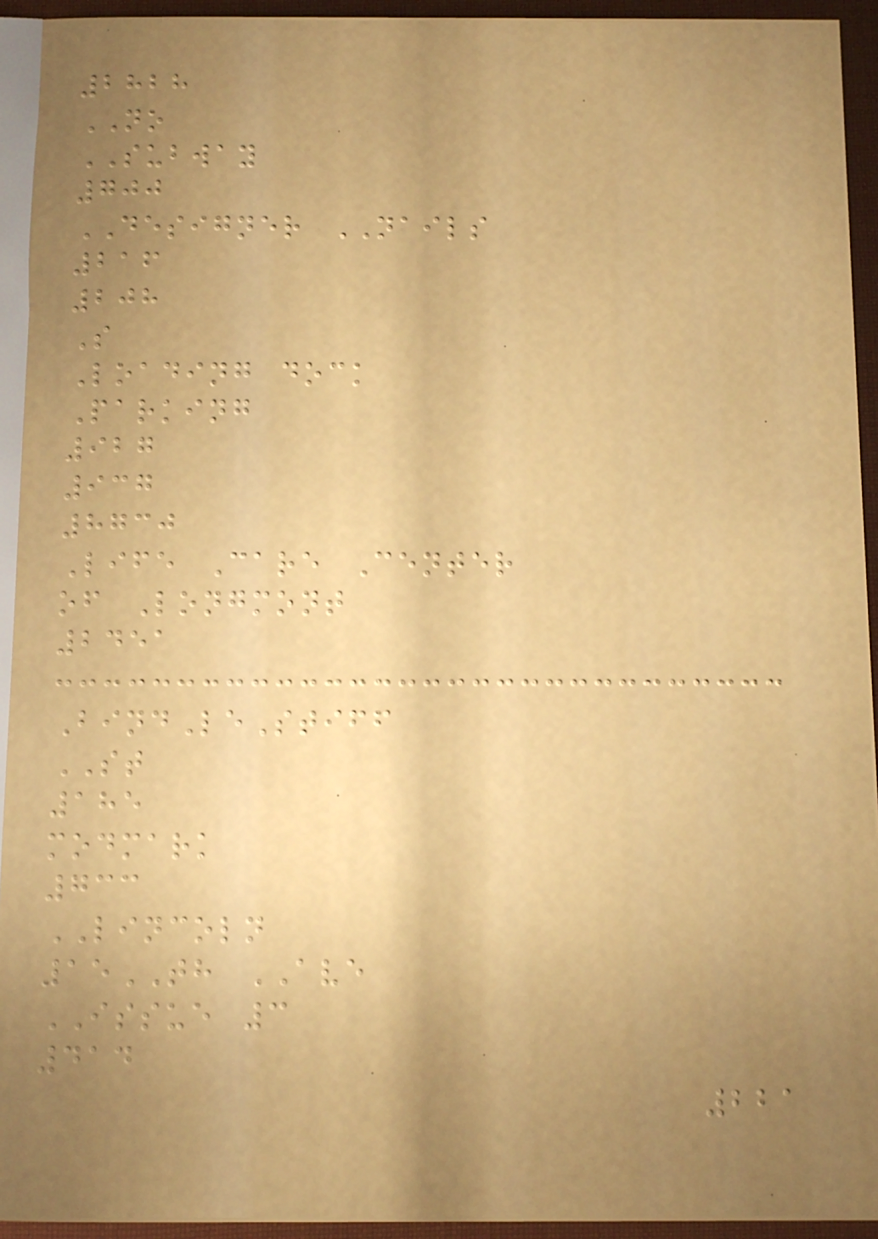2828
NO
SUBWAY
700
DESIGNER NAILS
216
208
S
Loading dock
Parking
927
937
8730
Life Care Center
of Longmont
2451
BindLeStiff
ST
185
modmark
733
LINCOLN
15TH AVE
ISSUE 3
414
221
